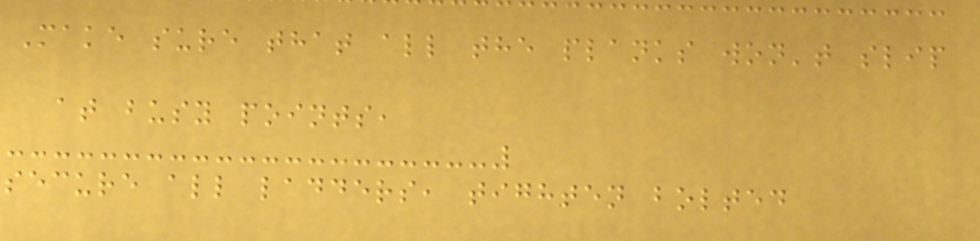Make sure that all the planks won't slip
at busy points,
secure all ladders, tighten bolted
